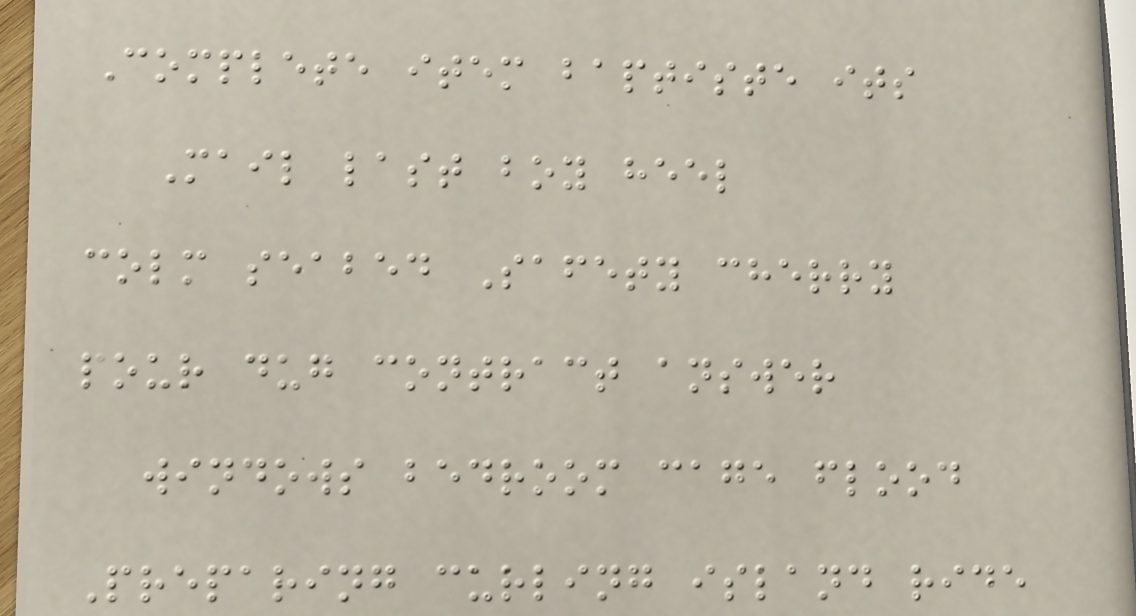Complete item baptiste its
Mail last boy heel
colm seabed Safety cherry
pour dug contract answer
windows bedroom cage flood
Preparing curling island ride
